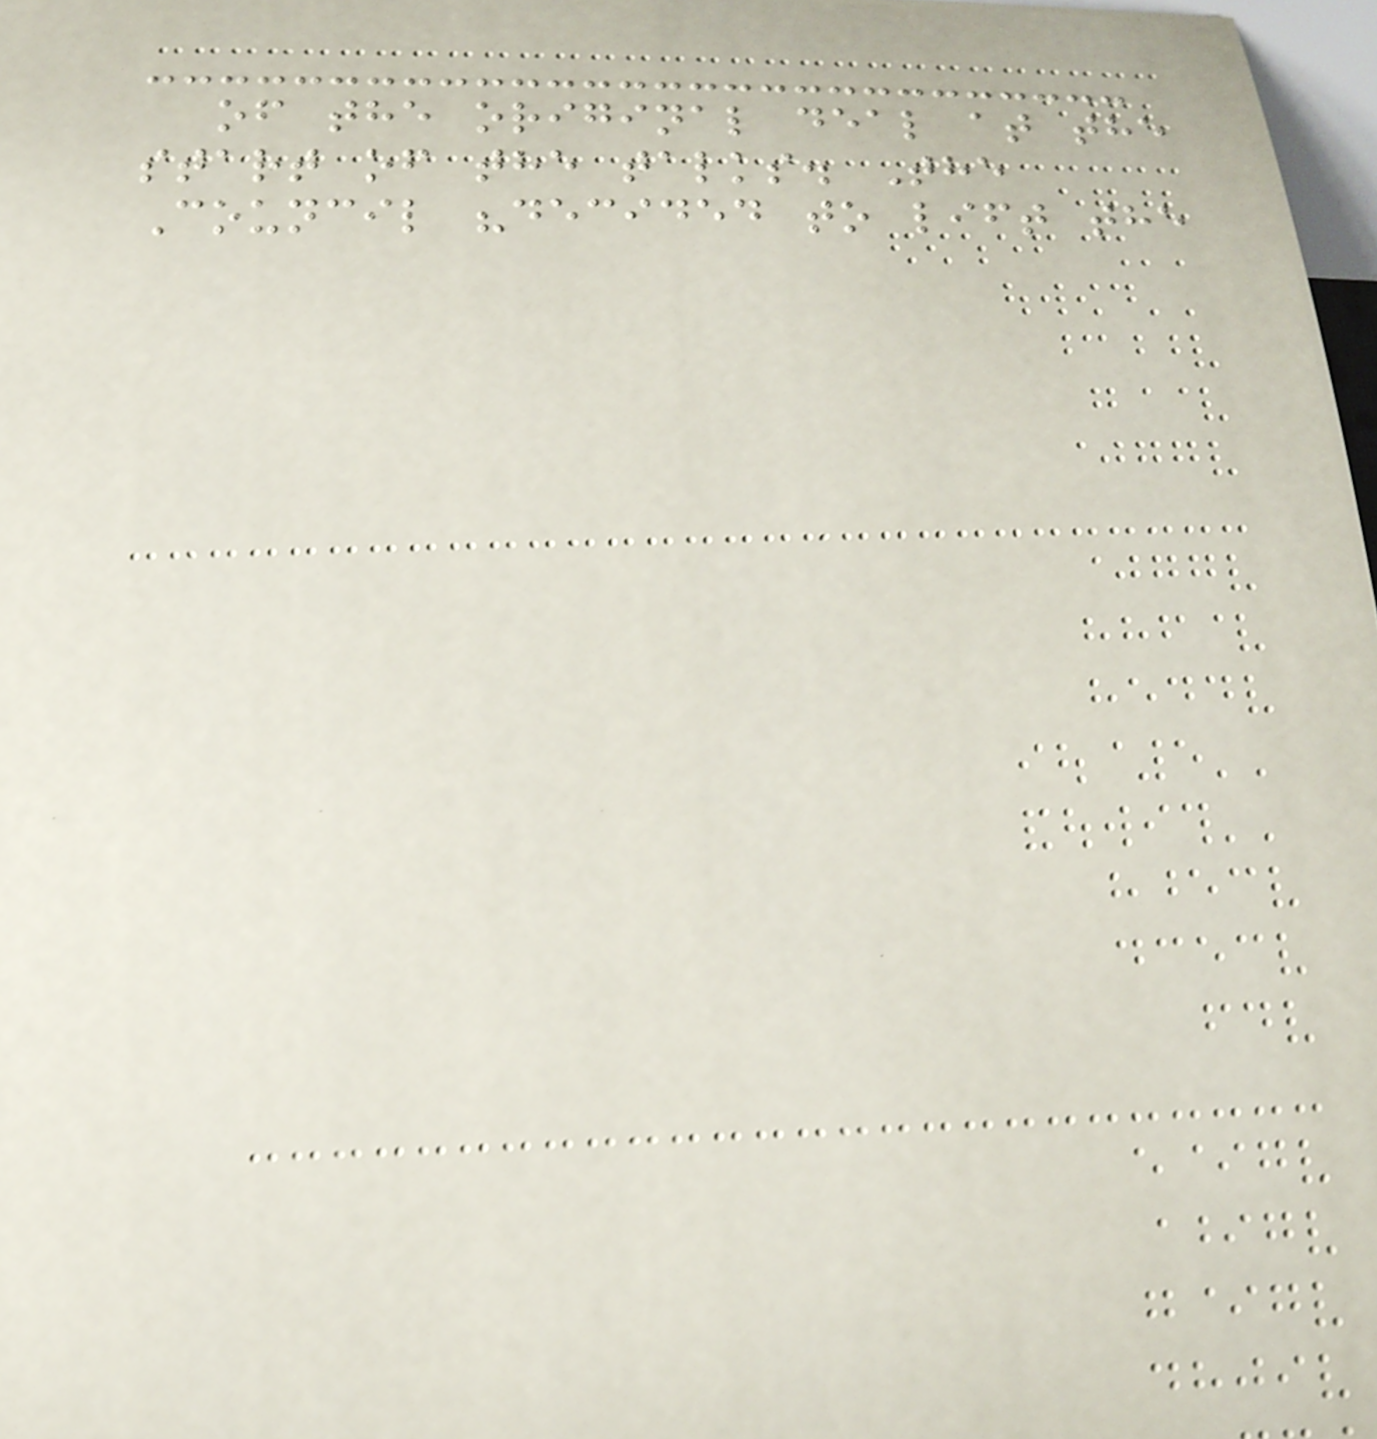of the original deal at the
start of the talks. The
Council "decided to lift the
